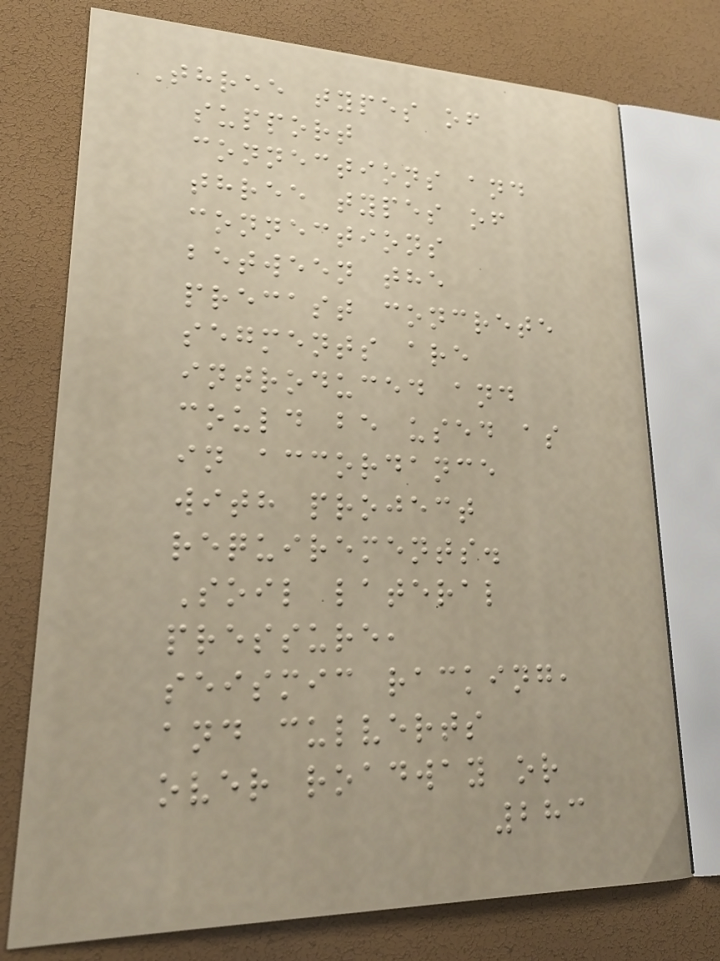Three types of
support
connections and
three types of
connections
between the
precast concrete
segments are
introduced and
could be used as
in accordance
with project
requirements.
Soil lateral
pressure,
seismic racking,
and culverts
over roadway or
283
